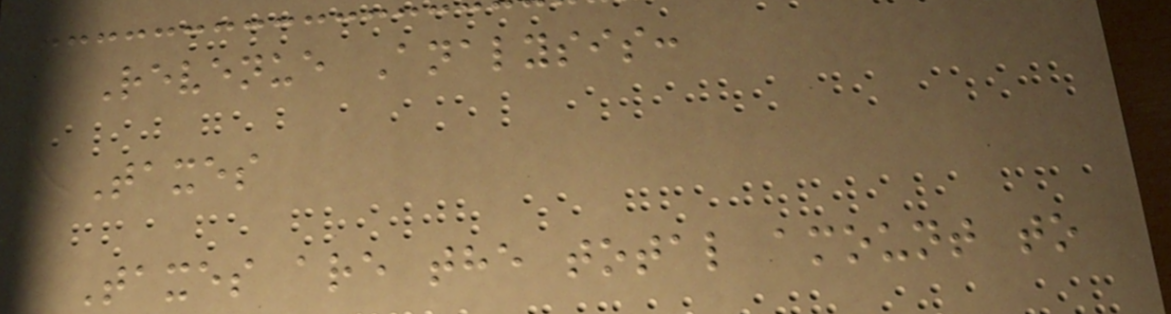Revenue Analysis:
Taxes
Taxes are the total amount to
